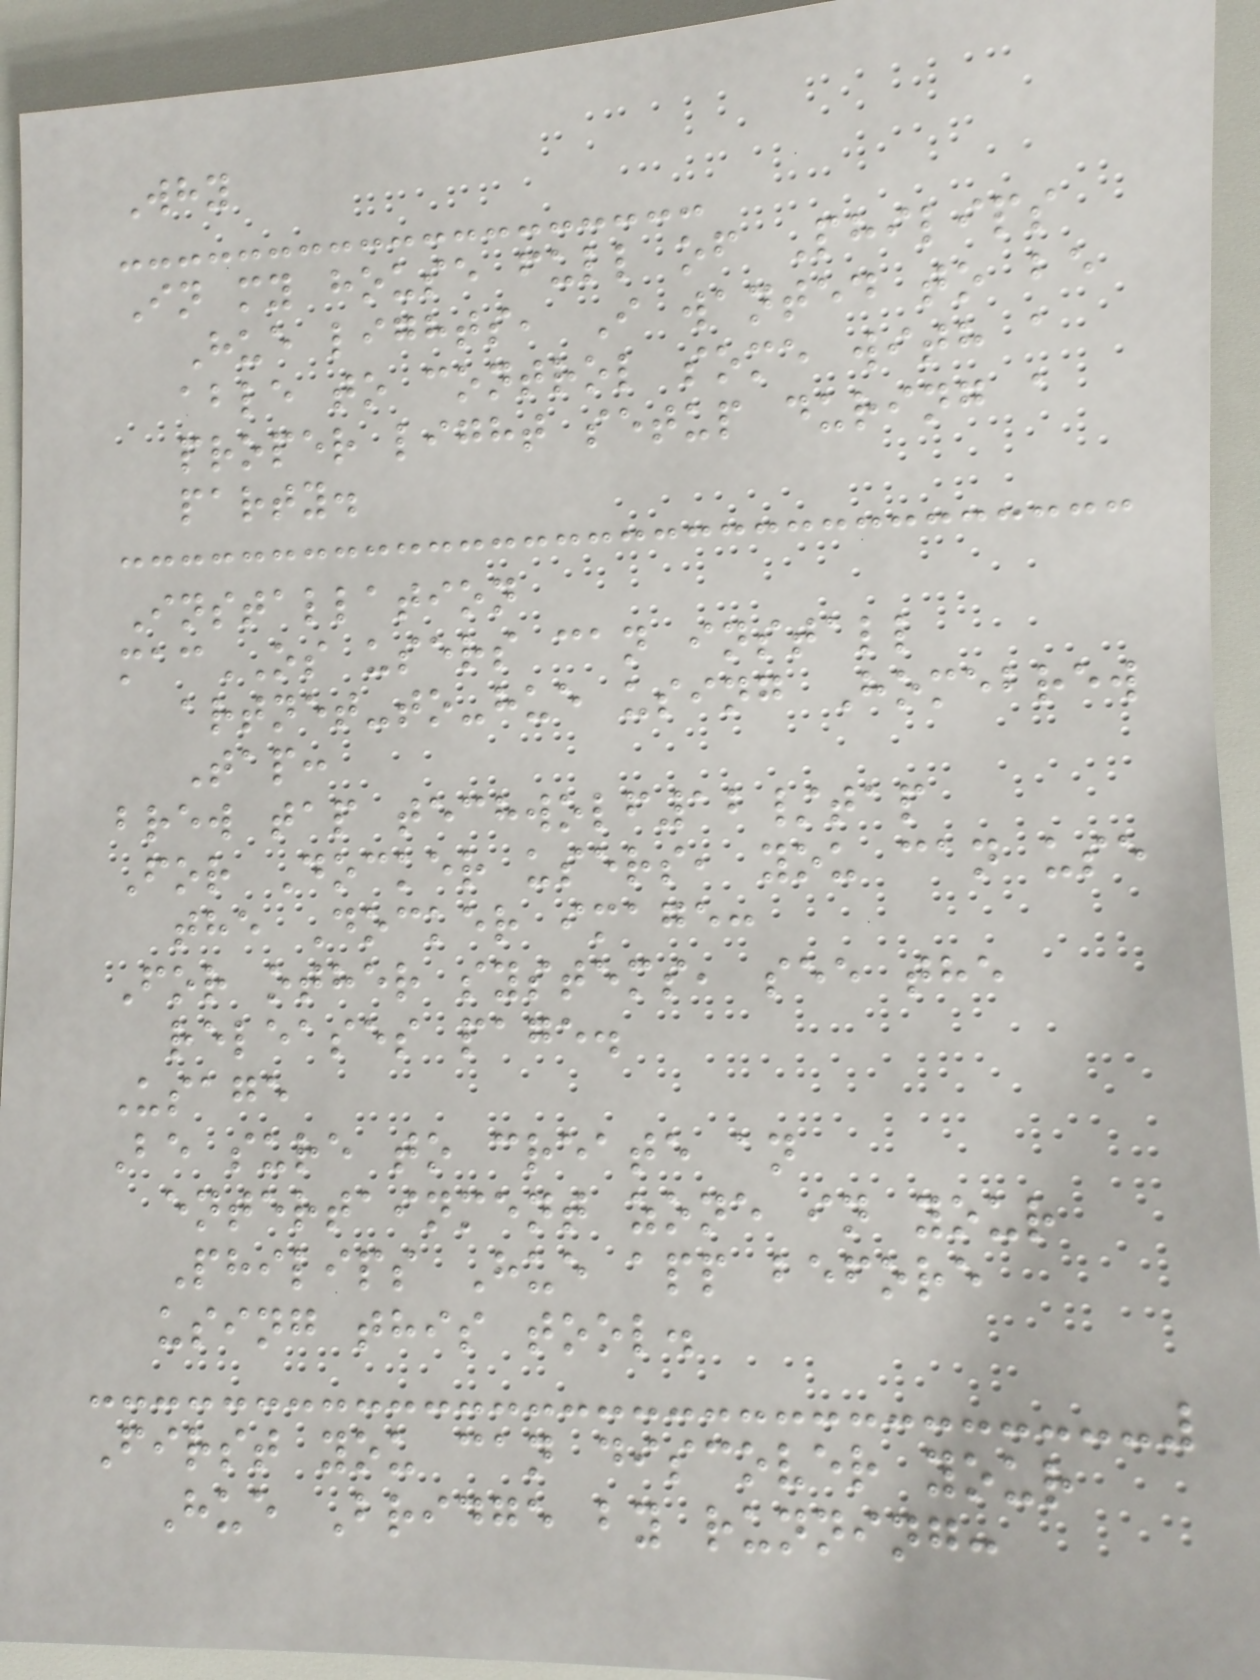Why
In my house full of Philips
Hue lights, I wanted to be
able to control some with a
proper light setup during a
party.
Installation
macOS users can install
artnet-to-hue using Homebrew
Tap:
brew tap techwolf12/tap
For Docker users, you can use
the Docker image:
For other systems, see the
releases page.
Usage
Be sure to create an
entertainment zone in your
Philips Hue app before
using this tool.
First you can discover your
Hue Bridge by running:
